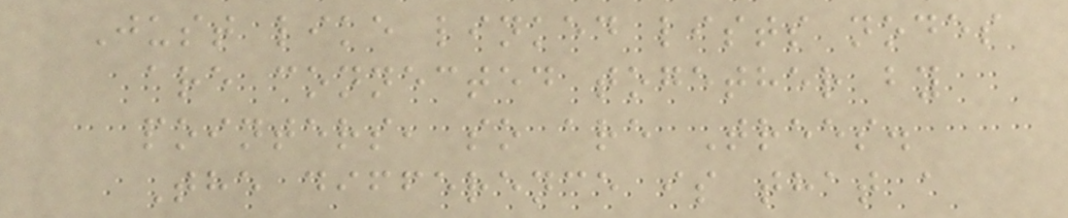Just like linked lists nodes
are connected together by
pointers, so are Trees.
The difference is that a
